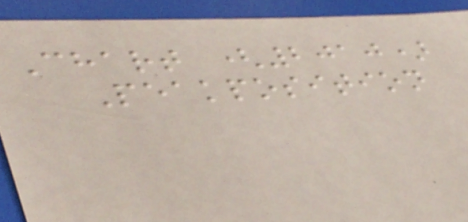Chart (2010)
Peakposition
